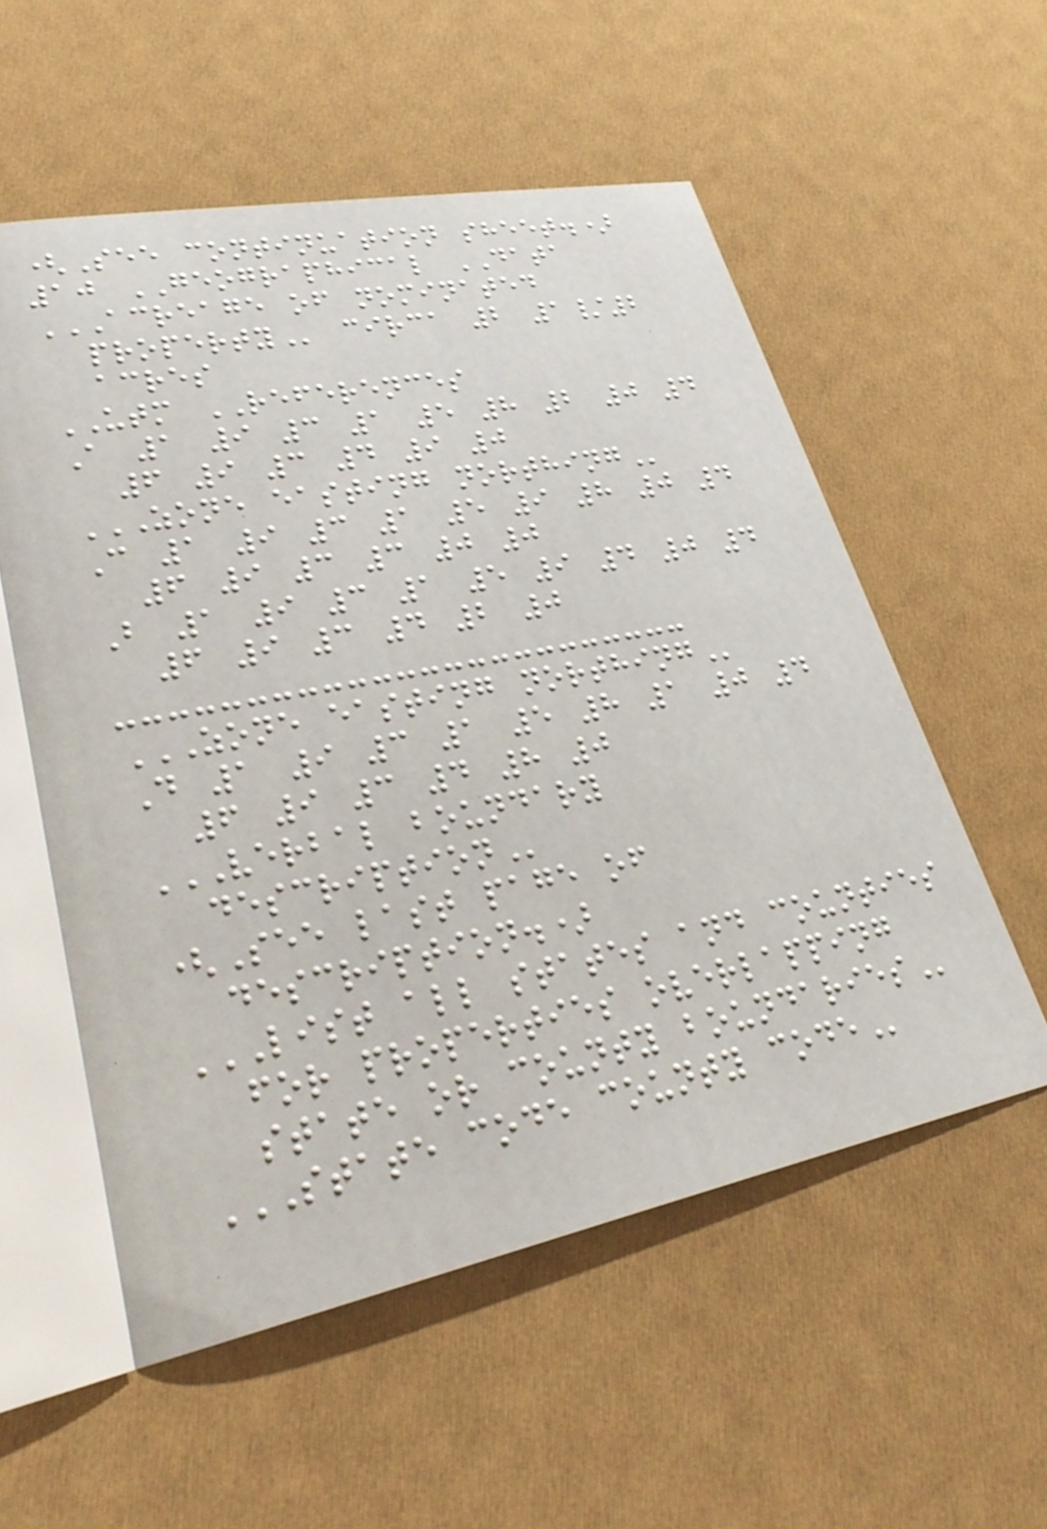(See continuation sheet.)
10 GEOGRAPHICAL DATA
ACREAGE OF NOMINATED
PROPERTY circa 2 1/2
acres
UTM REFERENCES
A 1 9 3 1 5 8 2 0 4
6 9 3 4 9 0
ZONE EASTING NORTHING
C 1 9 3 1 5 9 8 0 4
6 9 3 3 0 0
B 1 9 3 1 5 9 4 0 4
6 9 3 4 2 0
ZONE EASTING NORTHING
D 1 9 3 1 5 8 1 0 4
6 9 3 4 8 0
VERBAL BOUNDARY
DESCRIPTION
(See last page of
description.)
LIST ALL STATES AND COUNTIES
FOR PROPERTIES OVERLAPPING
STATE OR COUNTY BOUNDARIES
STATE CODE COUNTY CODE
